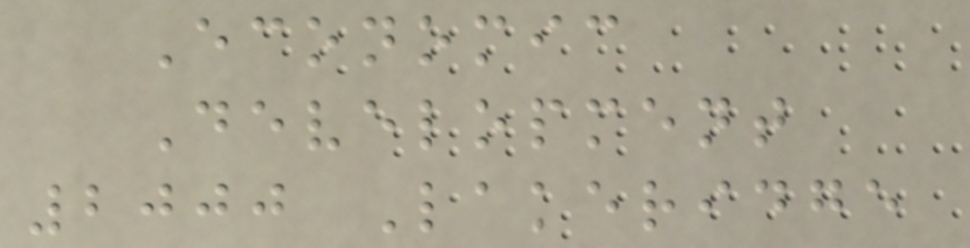Economic
Development
2000 Lakeridge
